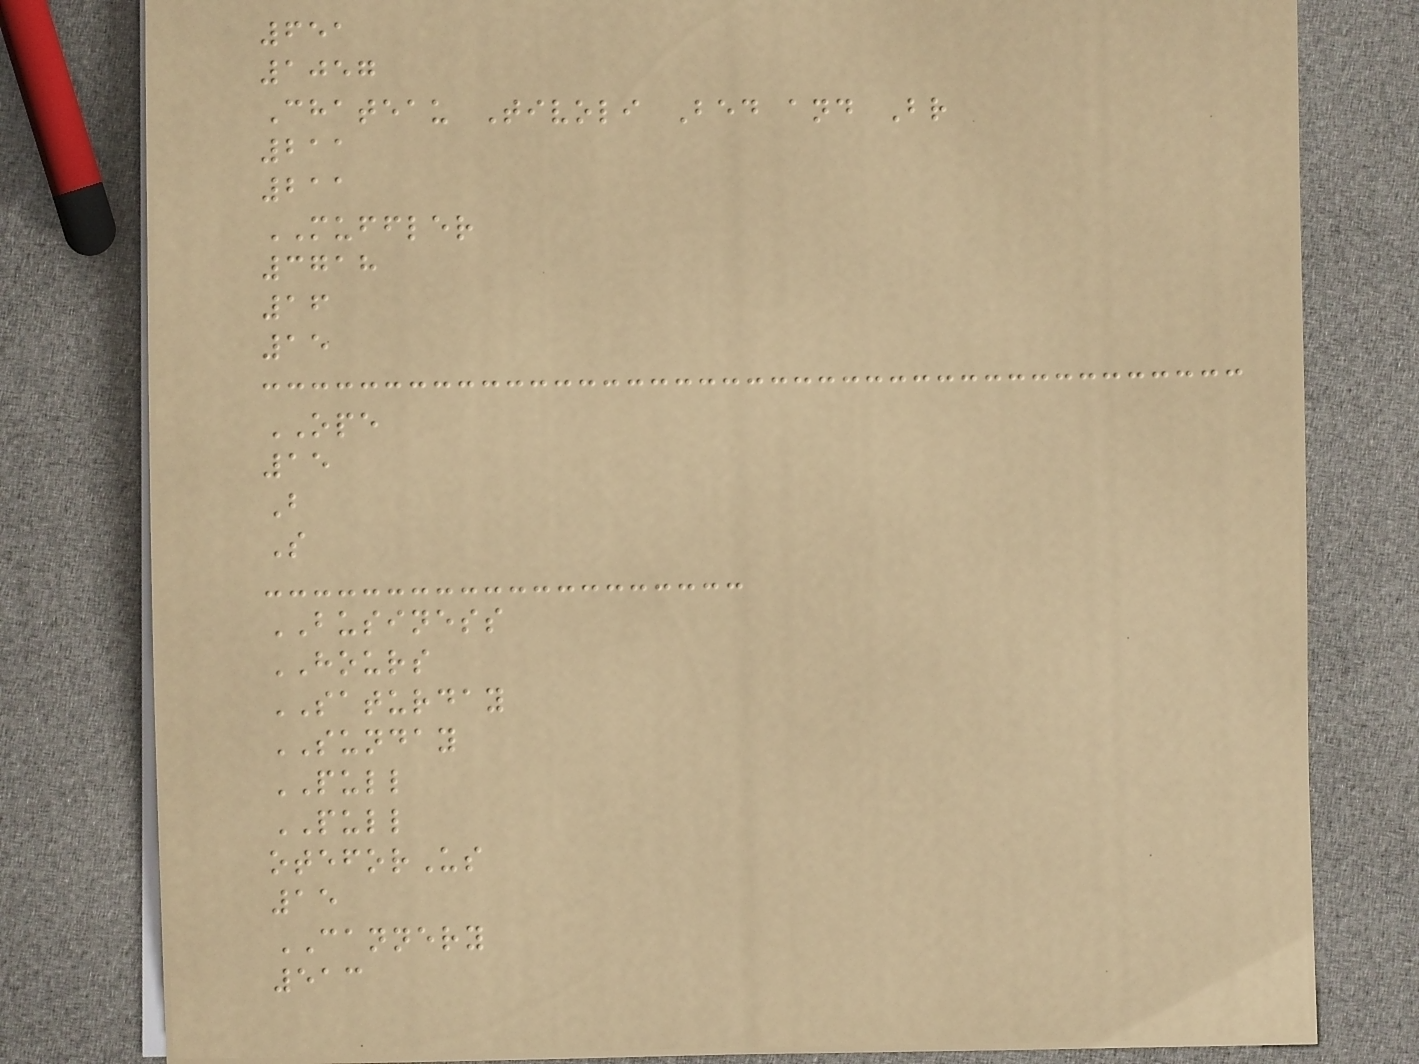651
1057
Chateau Tivoli Bed and Br
211
211
MUFFLER
3718
16
15
OPE
15
B
S
BUSINESS
HOURS
SATURDAY
SUNDAY
PULL
PULL
oteforUs
15
CANNERY
513
